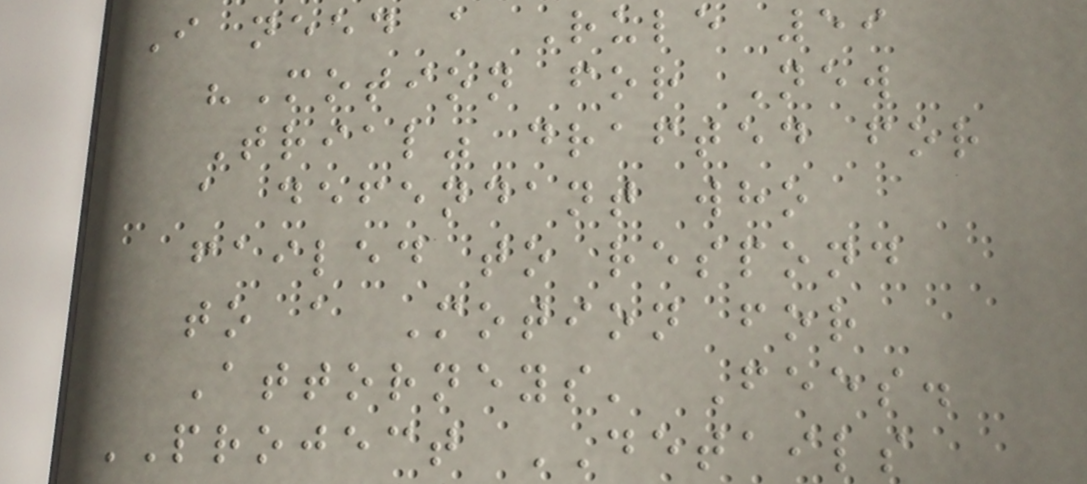I need a Rule 59
"Motion for New
Trial" drafted for
a defendant who
failed to respond
to a Motion for
Attorneys' Fees.
PROJECT DETAILS
